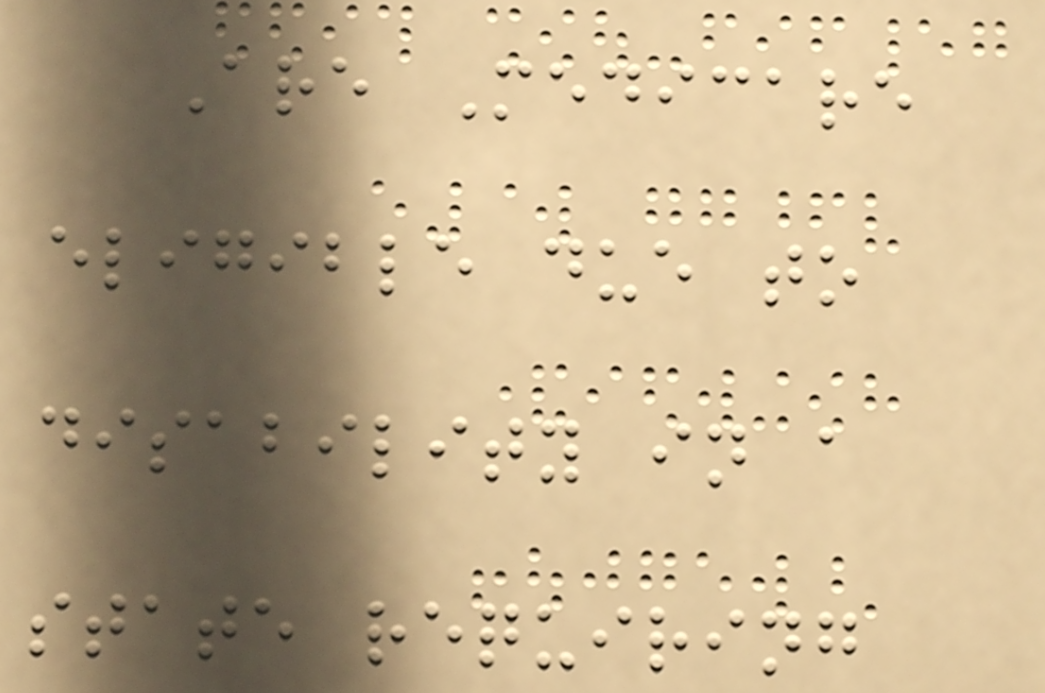Are Medicare
eligible due to
disability in a
state requiring
